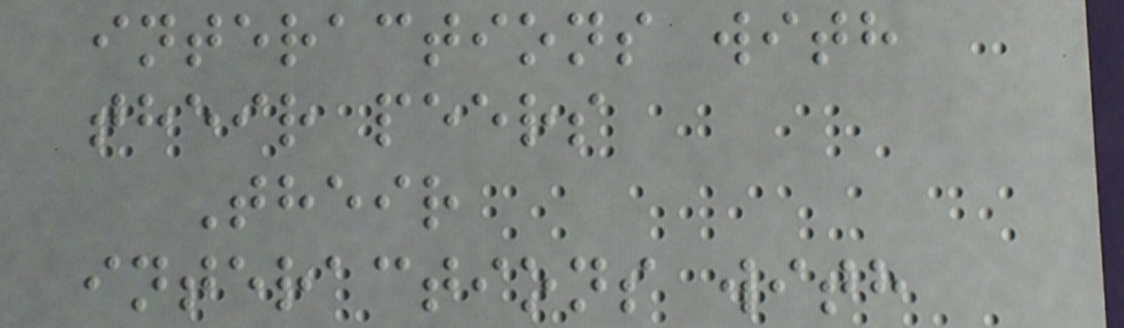interactions with
their peers
Their
interactions with
